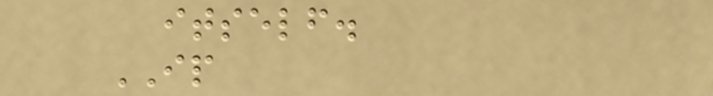itself.
IP
